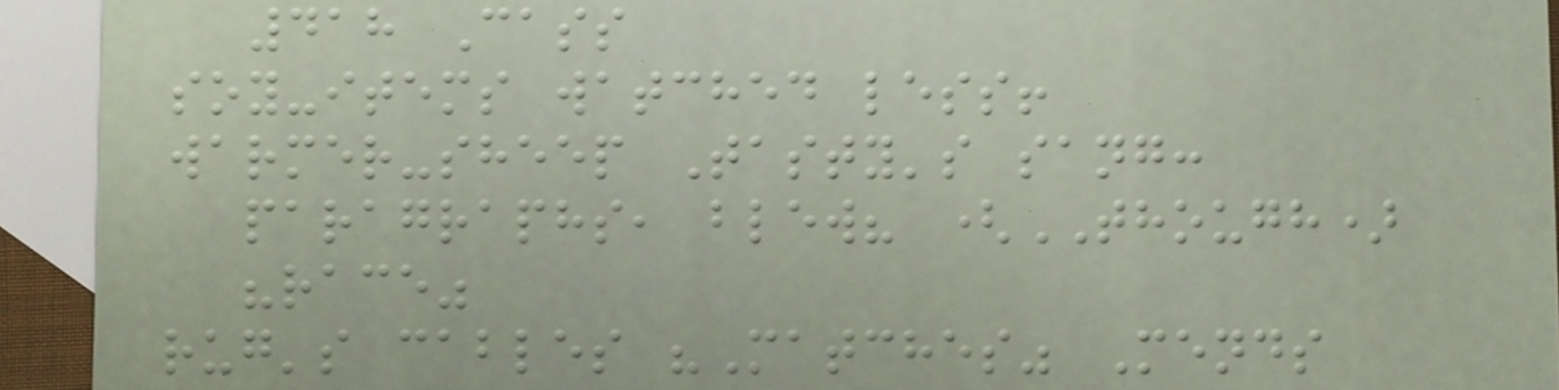418 Cass
soy-items watched less!
warmer-sheep Tasty's sang:
paragraphs, blew? (THOUGH)
"race"
rug's cables "Matches" Mends
